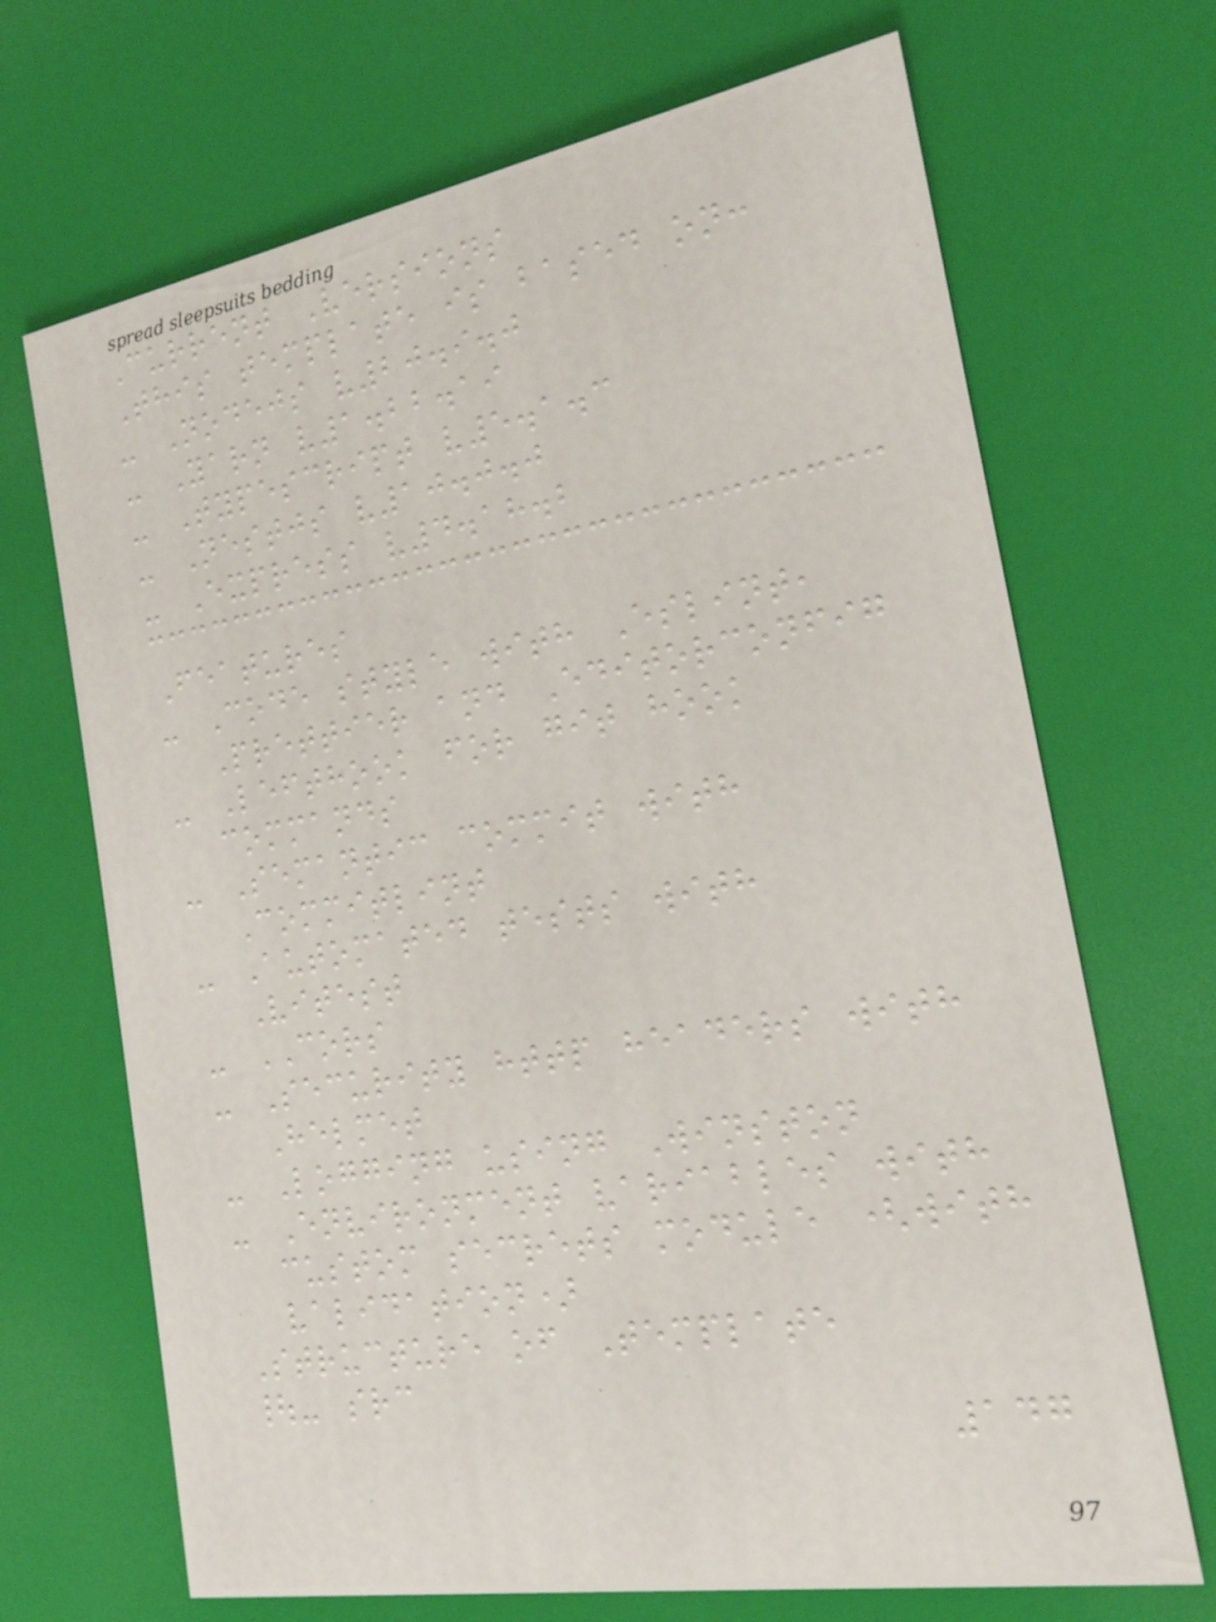Current Versions
This template is based on:
- Nodejs v20.9.0
- Yarn v1.22.19
- Typescript v5.1.3
- Nestjs v10.0.0
- Express v4.18.2
Features
- Code style with Eslint,
Prettier and Editorconfig
- Lefthook for git hook
commands
- Semantic commit with
Commitlint
- Automated tests with
Vitest
- CORS
- Security http headers with
Helmet
- Logging using Winston
- Environment variables with
custom secrets module (with
validation)
Structure of Template
|- src
147
